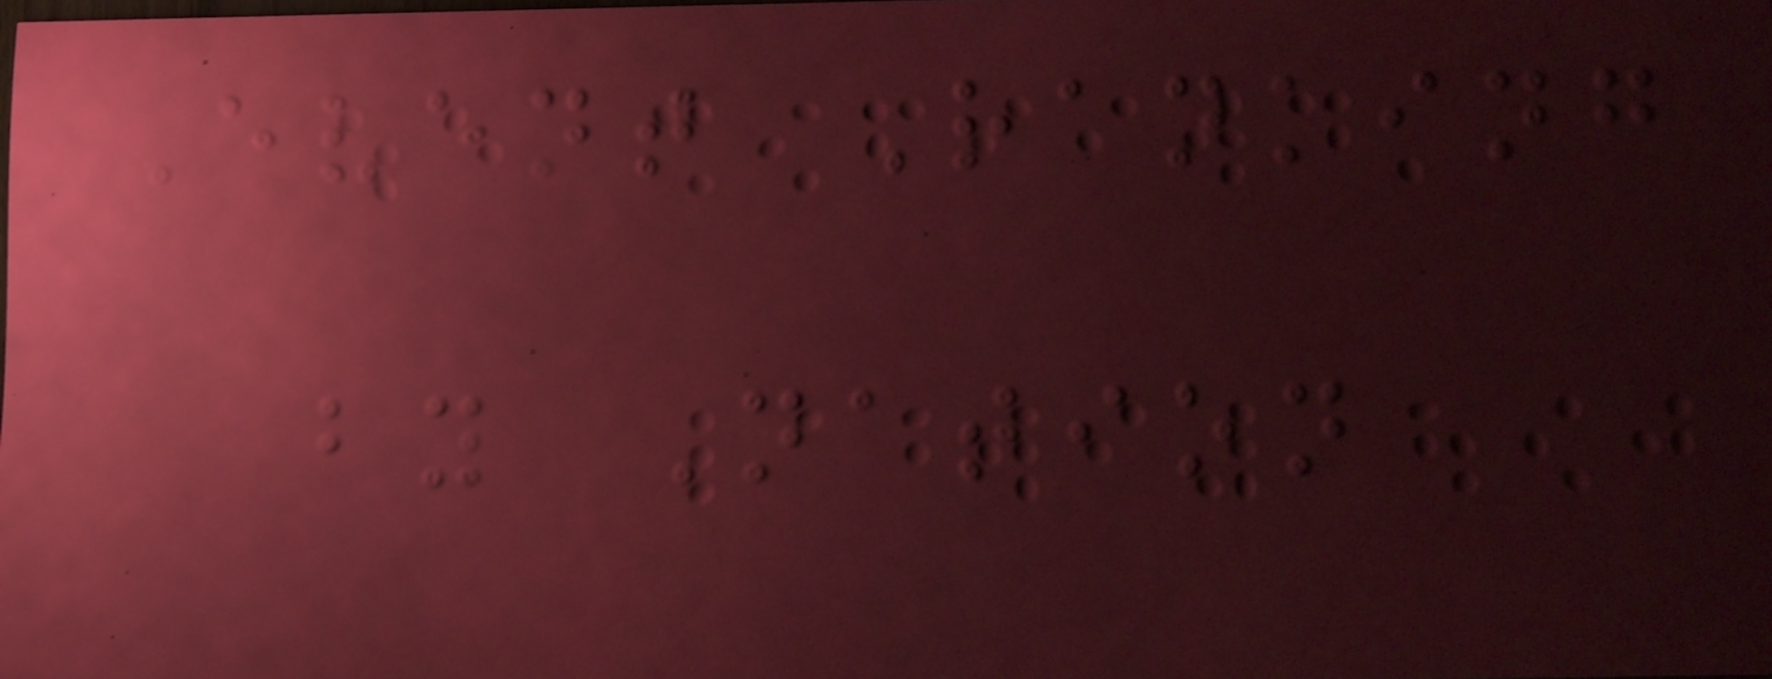Event Ranking
by Nation
